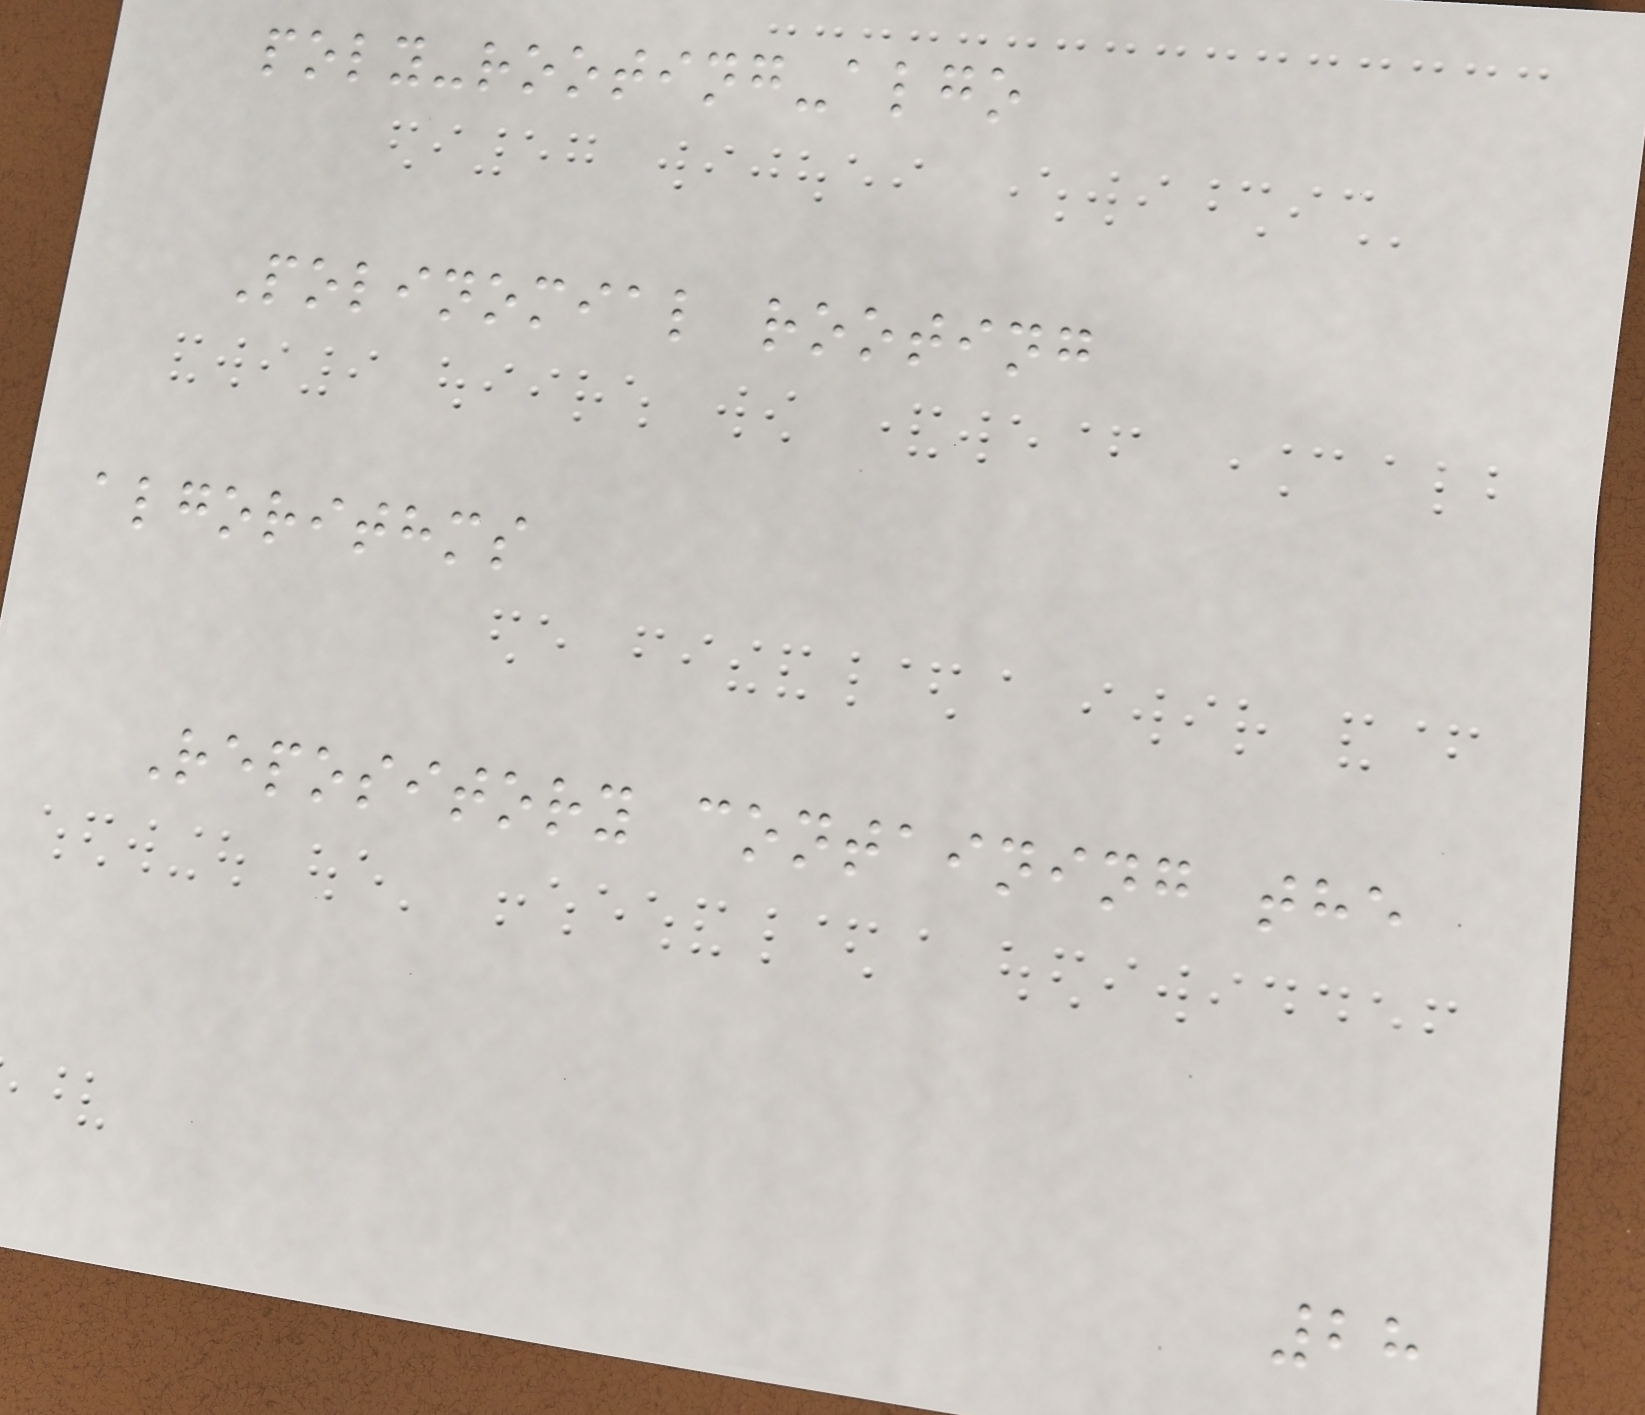poly-rooting-algo
Polinomial rooting
algorithms
Repository containing the
28
